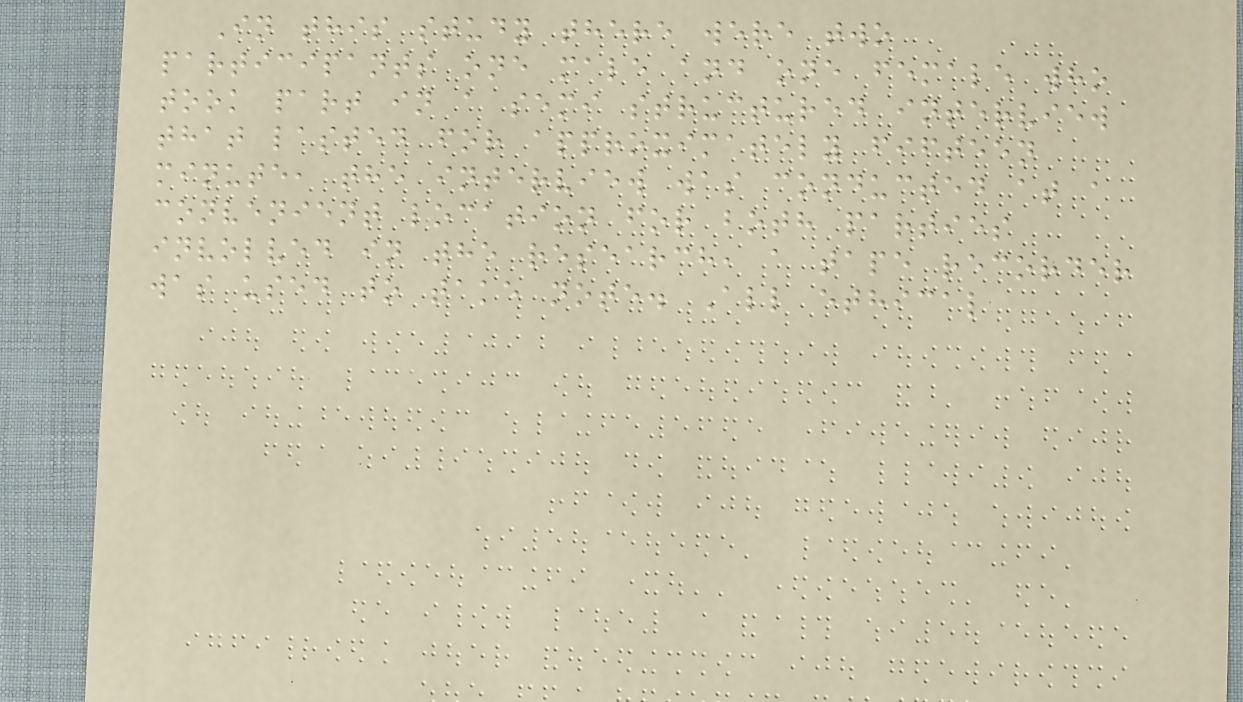In this study there were two
participants one male and one female who
took part in a semi structured interview
that lasted for approximately fifteen
minute, the interview was conducted at a
convenient location for both parties
involved in the research, a tape recorder
was used to take note. All ethical
